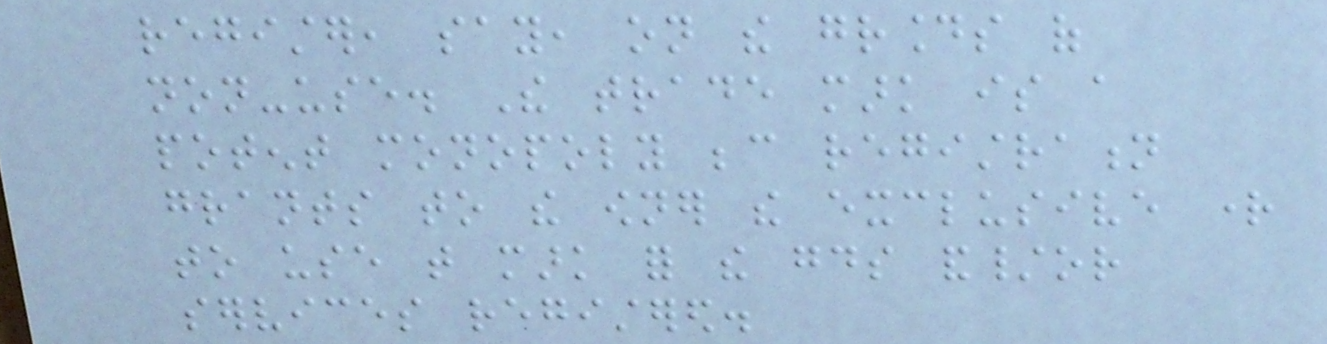register, say, on the grounds of
non-use. The trade mark is a
potent monopoly because registration
grants to the owner the exclusive right
to use that mark for the goods and/or
services registered.
